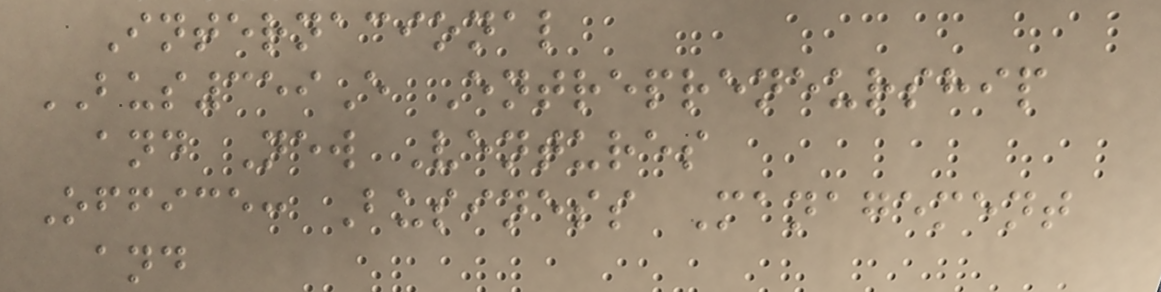Internacional
BUS359E Entrepreneurship
and New Ventures
Office: Business Management
and
